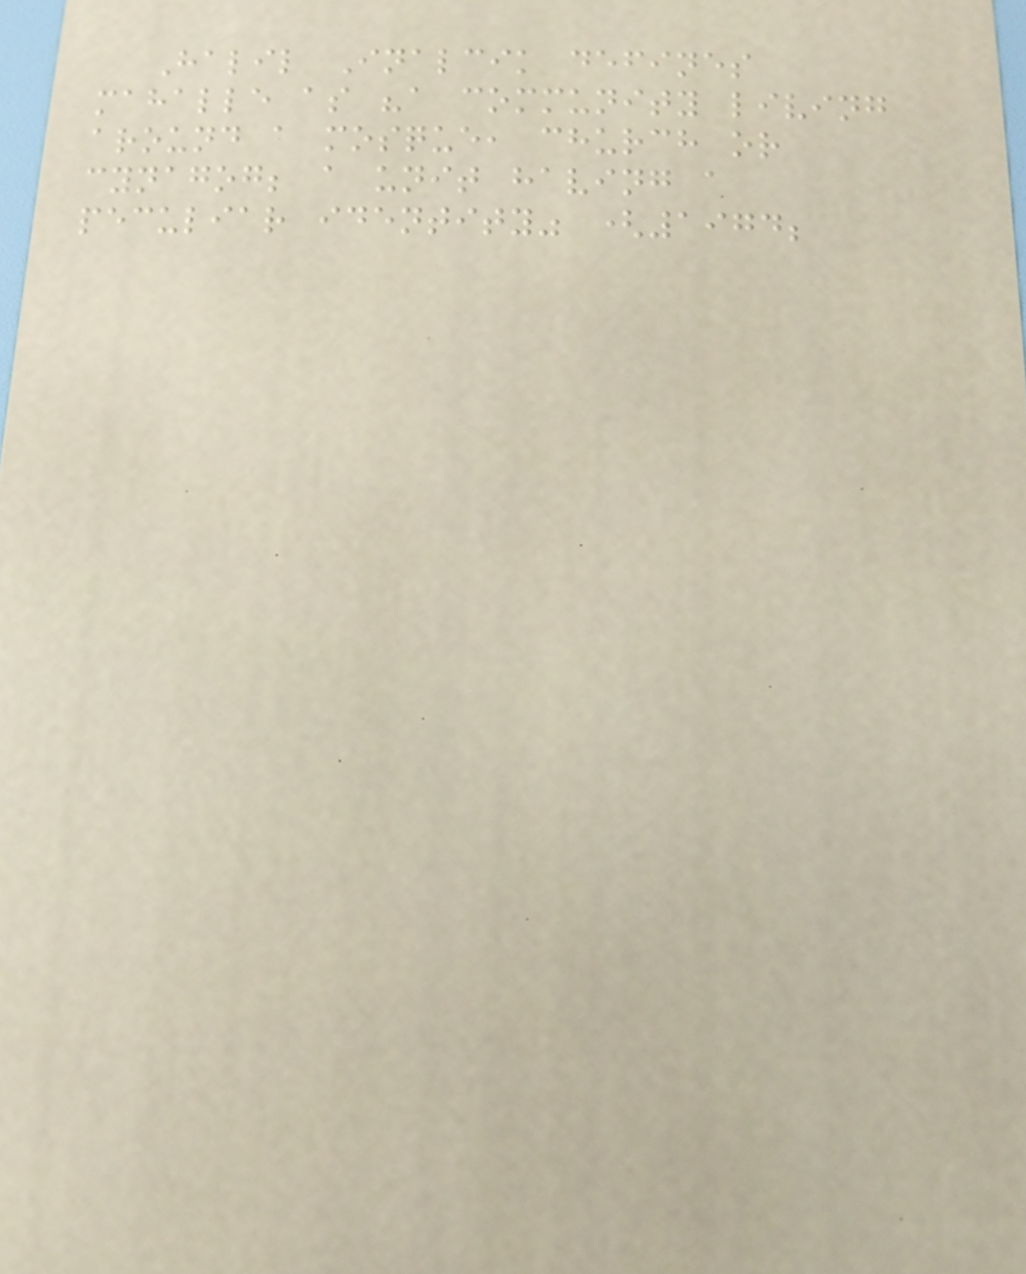Halil Inalcik defines
mahalle as "a community living
around a mosque, church or
cynagog; a unit having a
peculiar identity" (1974;
